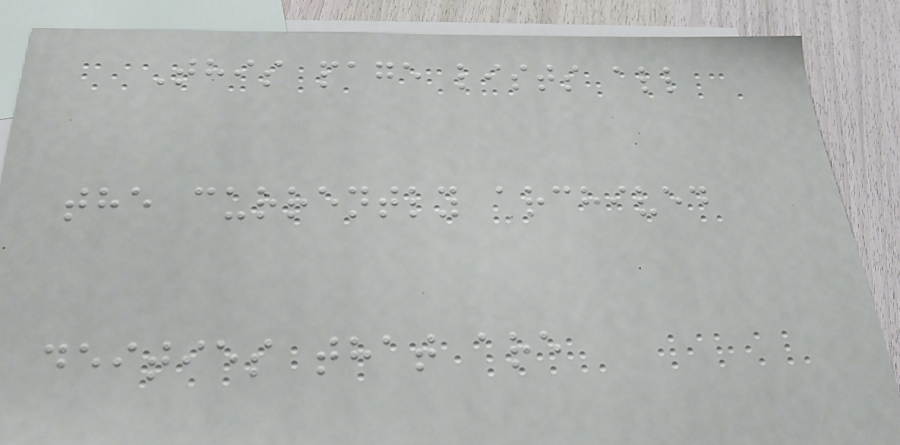This page lists all
the currently archived
deities that are
